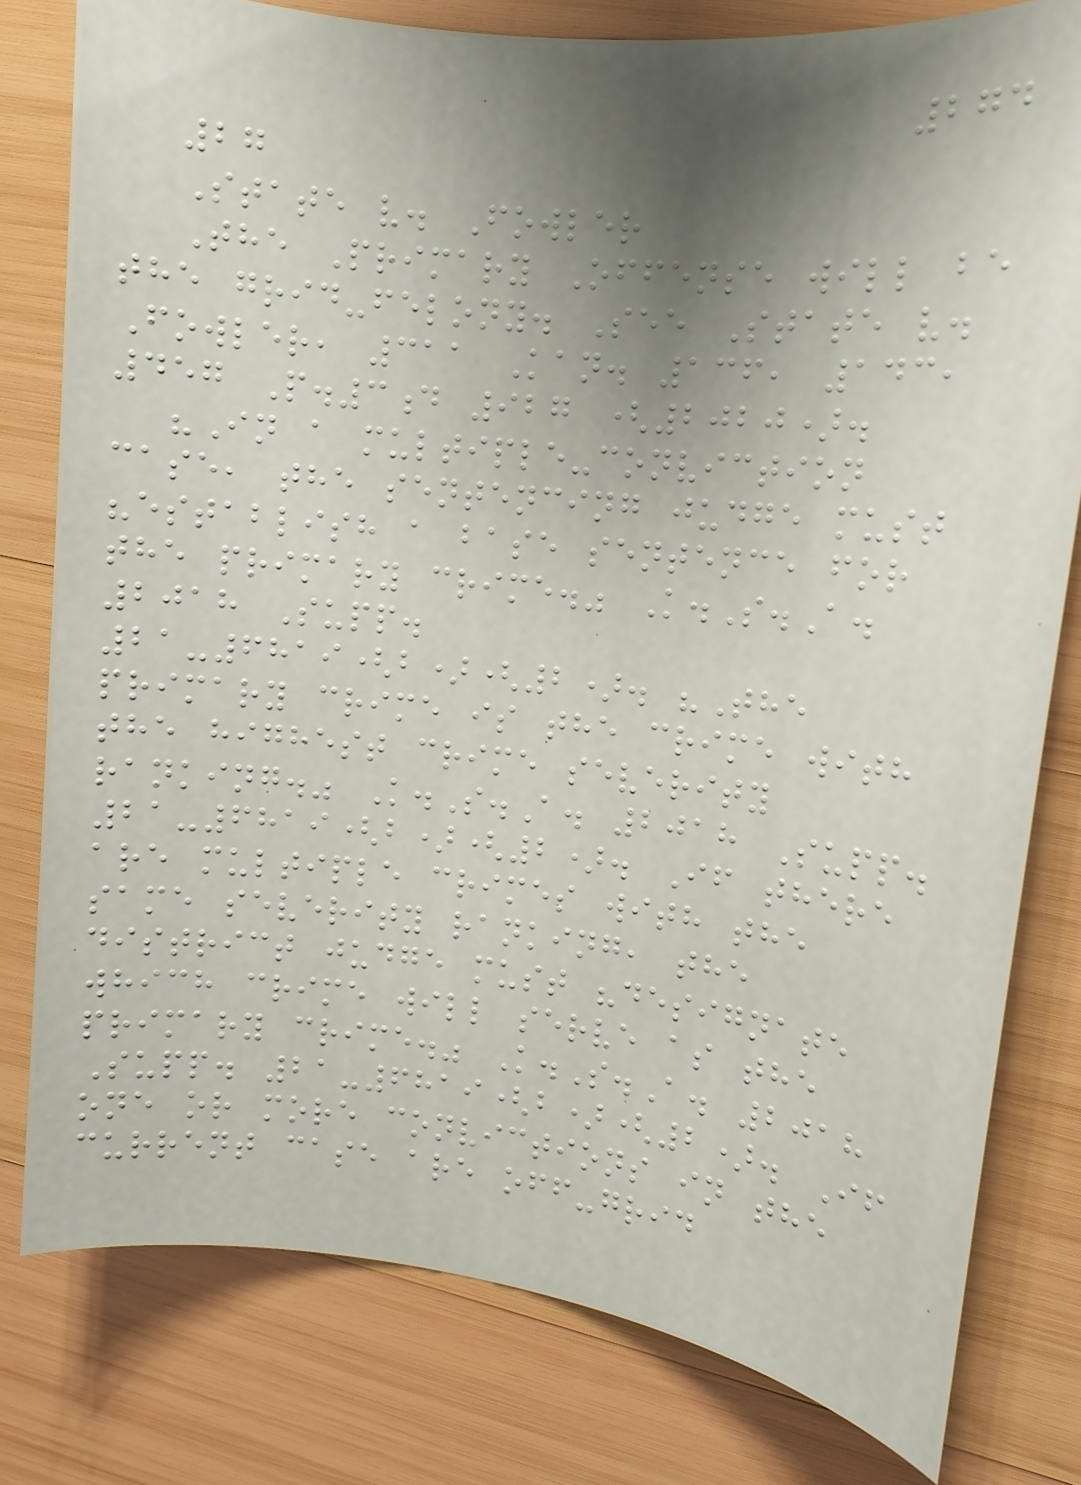274
27
State v. Fowler
The Primary Offense will be
the grid-felony. See State v.
Fowler, 311 Kan. 136, 143,
457 P.3d 927 (2020).
"In a multiple-conviction
case, the sentencing judge must
"establish a base sentence for
the primary crime." K.S.A.
2018 Supp.
21-6819(b)(2). "The
primary crime is the crime with
the highest crime severity
ranking." K.S.A. 2018 Supp.
21-6819(b)(2). If there
are multiple crimes with the
same severity ranking, the
district judge must "designate
which crime will serve as the
primary crime." K.S.A. 2018
Supp. 21-6819(b)(2). If
one or more convictions in the
current case are off-grid
